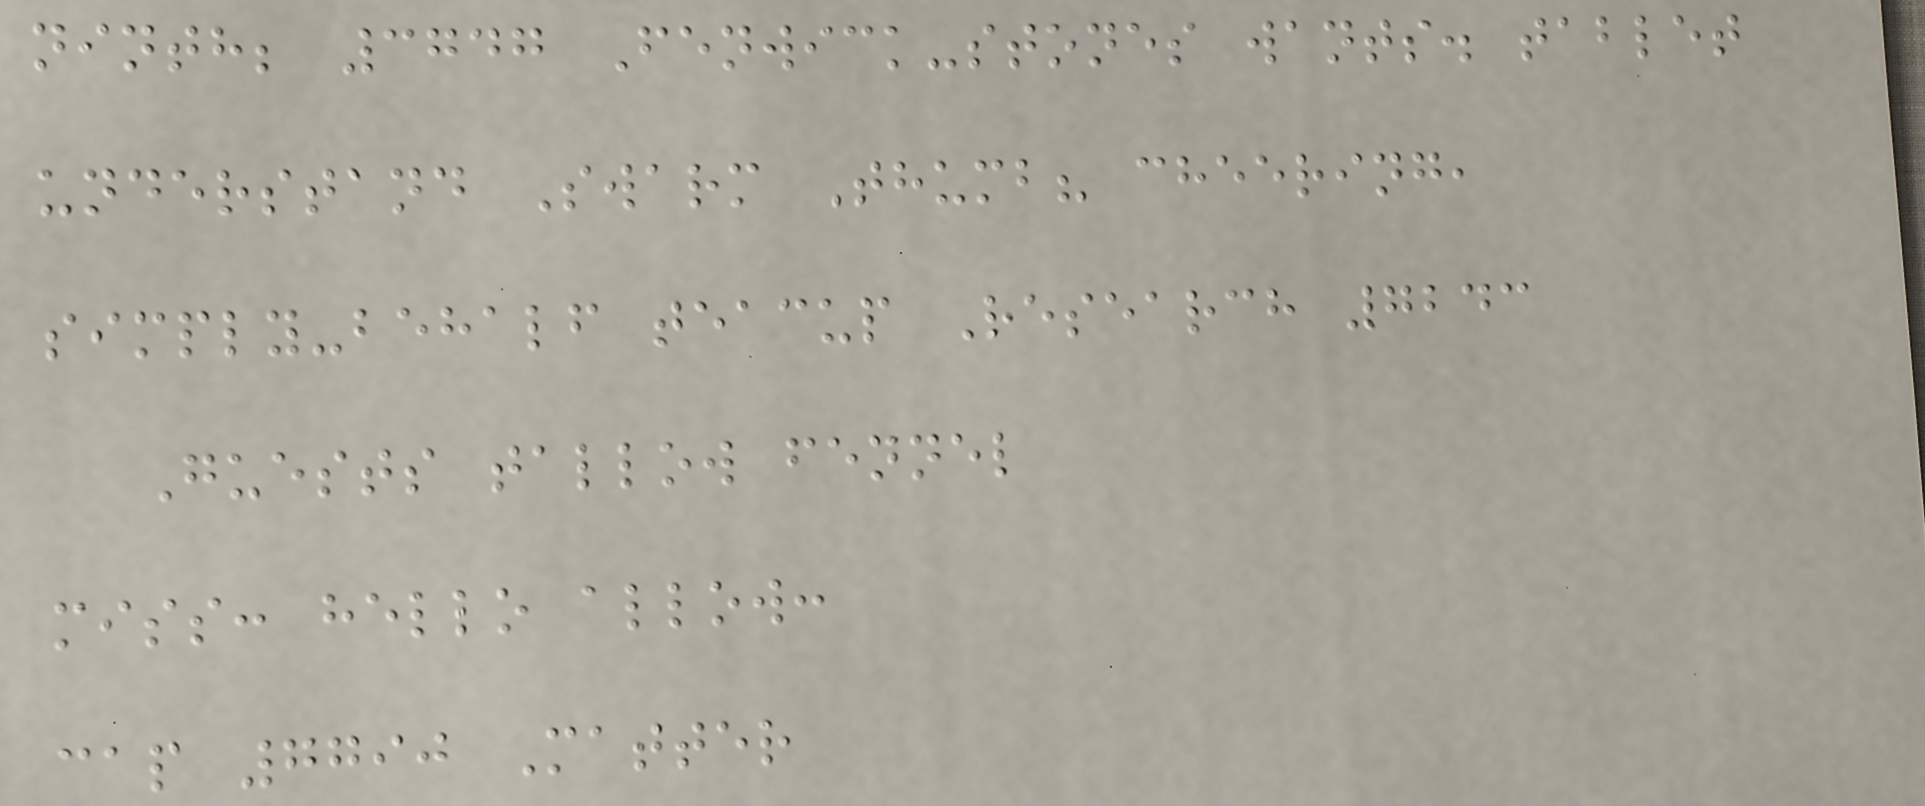ninth; 3747 Fenwick-stones wants. tablet
understand Swarm Thumb? cheering,
simply-behalf teacup Research 7243
Guests tallow fennel
miss: hello allow:
cap 7790 Matter
